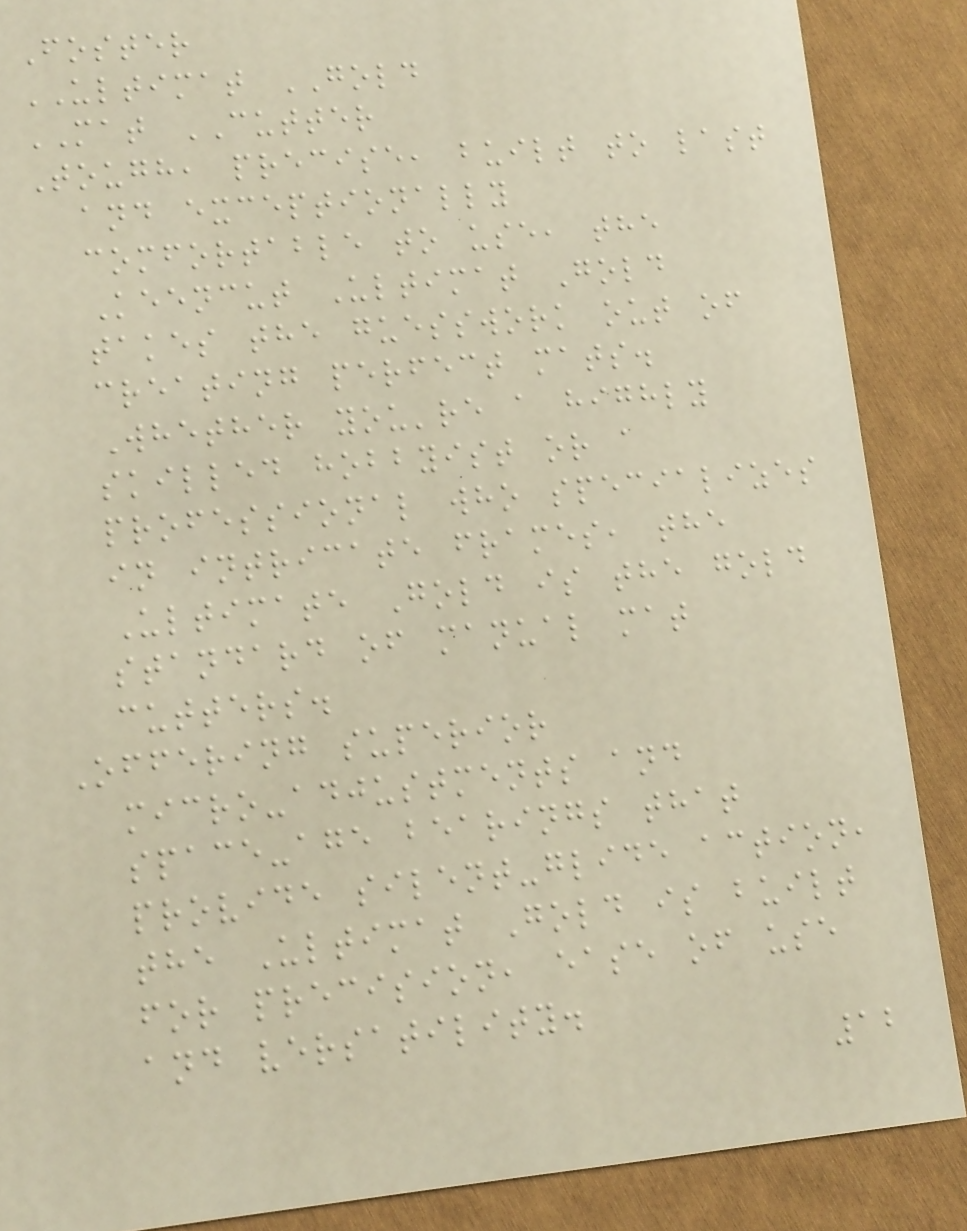Foster
ULTIMAT GOLD
MAT CUTTER
Tough, precise, built to last
and exceptionally
comfortable to use, the
Keencut Ultimat Gold
takes the guesswork out of
creating perfect mats.
Whether you're a highly
skilled hobbyist or a
professional who specializes
in intricate frames, the
Ultimate Gold is the gold
standard of manual mat
cutters.
Offering superior
micro-adjustments and
space-age bearings that
provide silent-glide action,
the Ultimat Gold is built
for precision, ease of use
and versatility.
12
